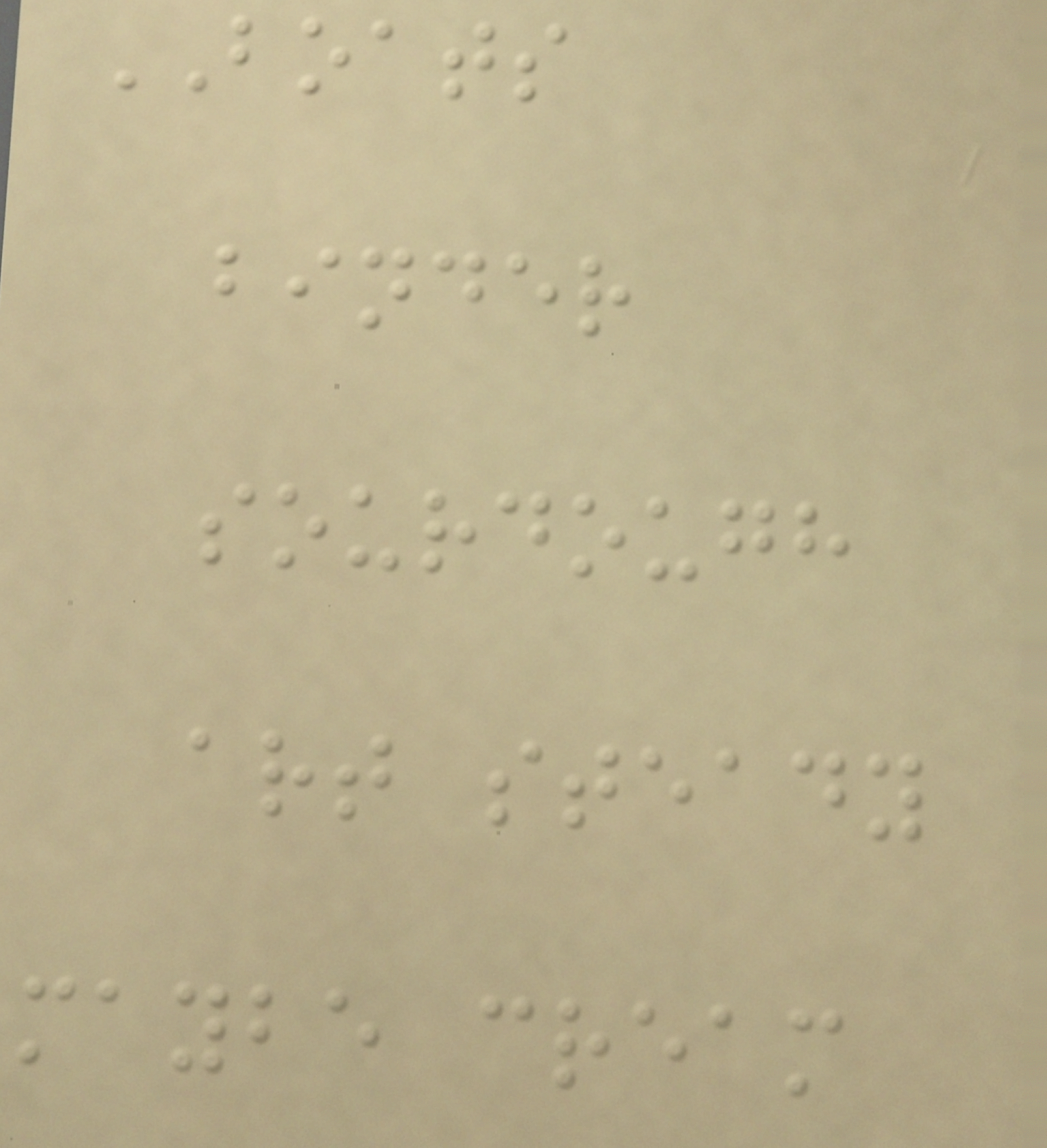BOATS
binder
sourdough
art steady
maybe cream
